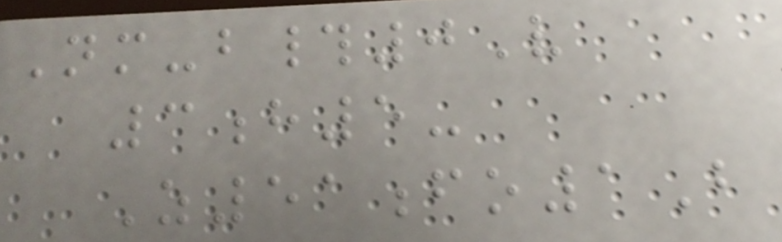Nm-b#0V
3h5-
Z51fo1B
